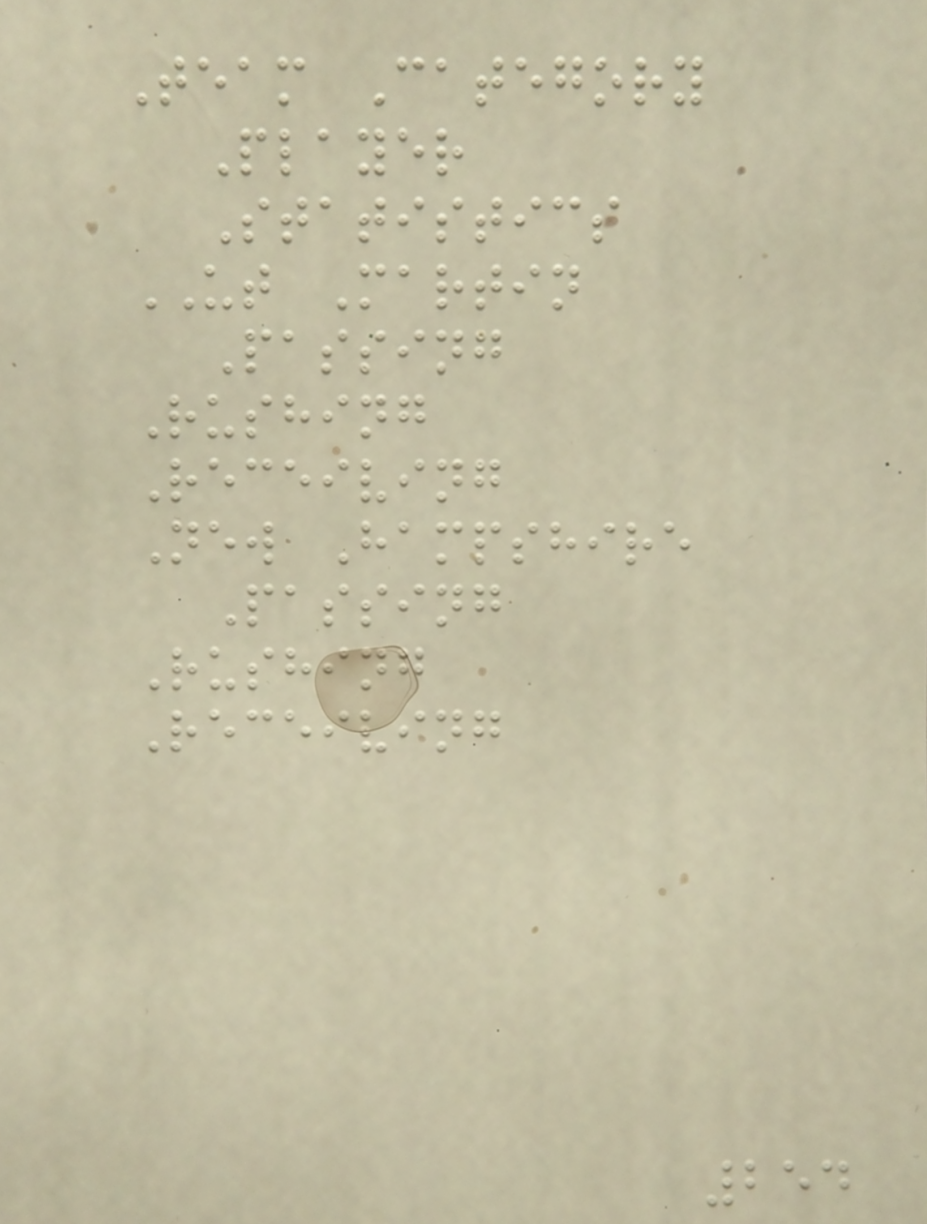Team Category
Player
Statistics
UT Martin
Passing
Rushing
Receiving
New Hampshire
Passing
Rushing
Receiving
254
